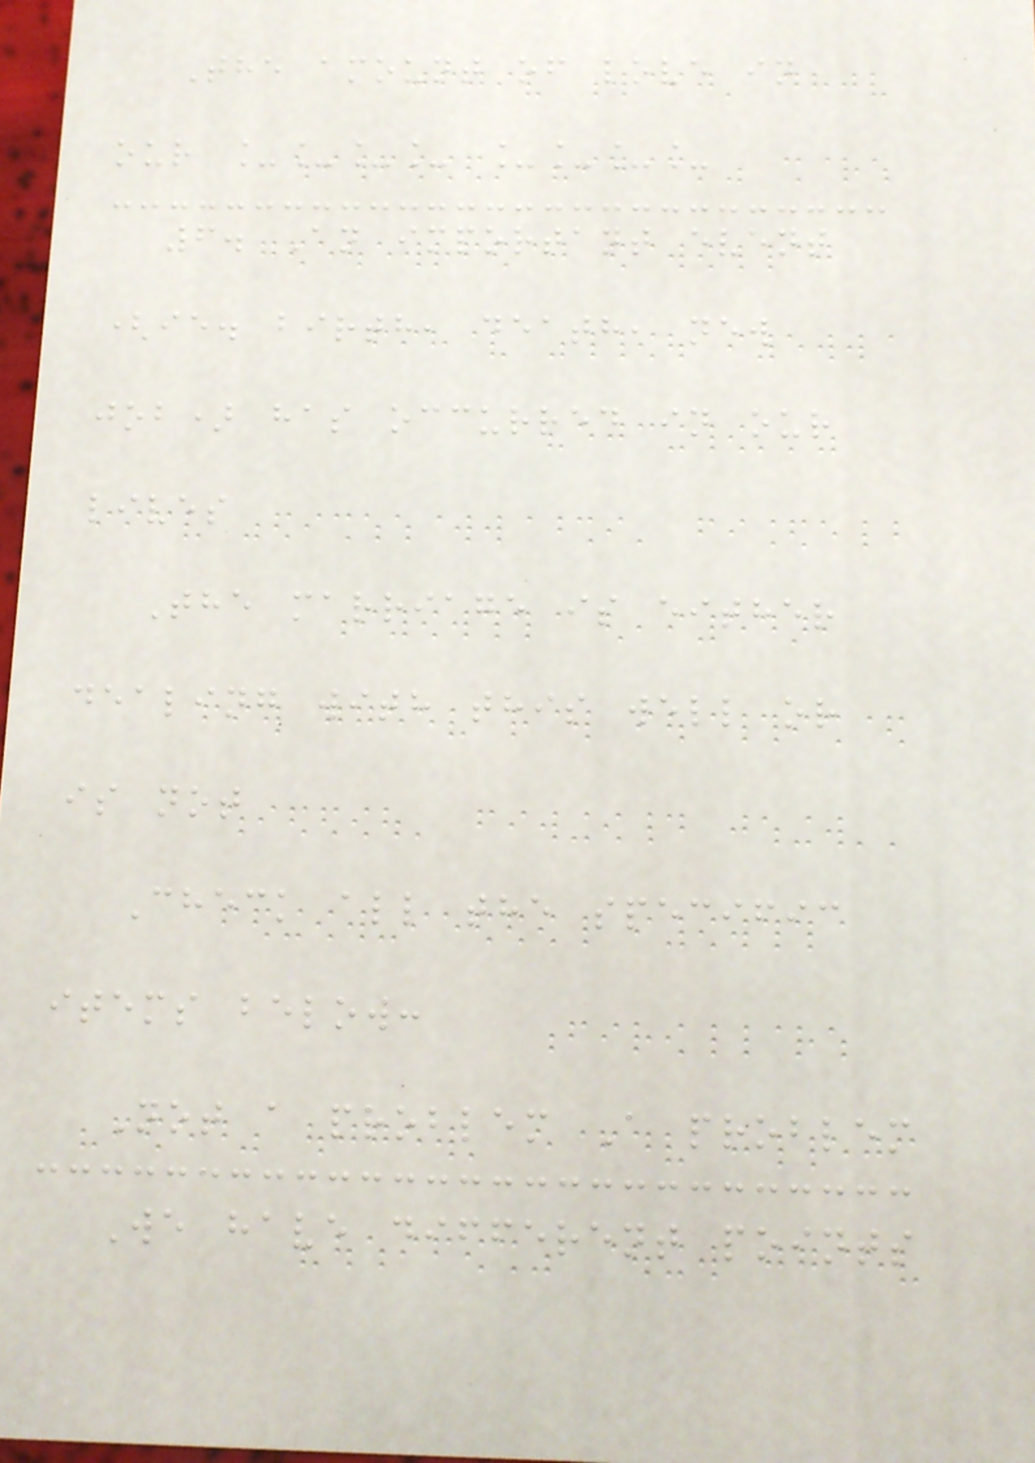The amount of love in
our ____ ____
6. An important event
(ie. birth, death, new
job) has occurred in our
lives
The marriage is either
dealing with this well or
is not
Check all the specific
items below:
Not a problem A problem
We have different points
